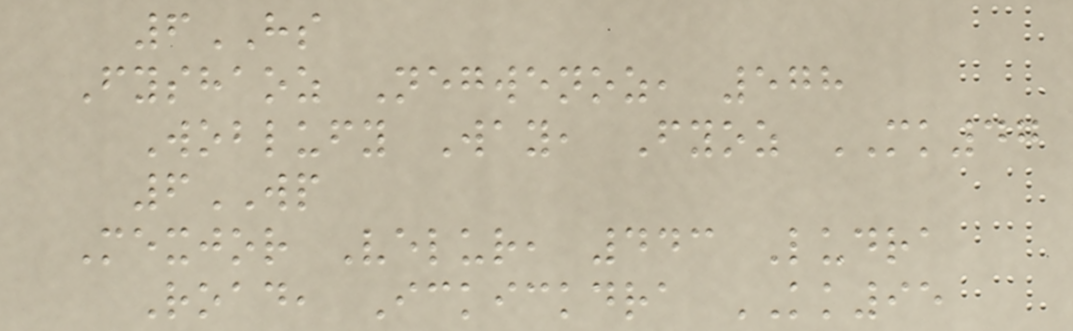6HS
Fyshaoz Negwenoz, 578
Woblufy Way, Fyoz MK47
6WP
Mexjor Velur, 443 Ludra
Road, Ickickdra KK95
